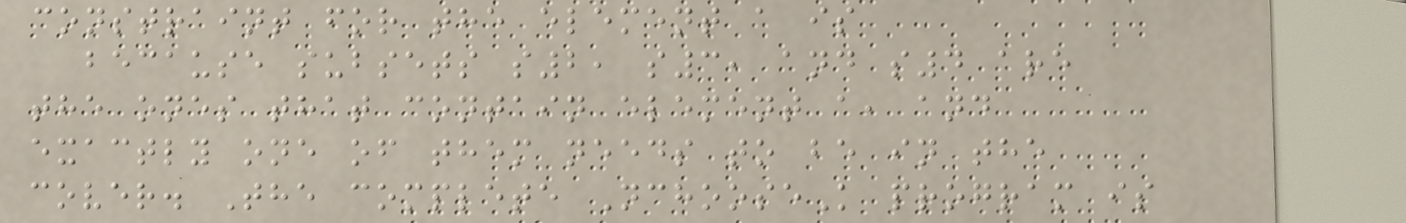constraint for the element a is
because subsets s2, s3, and s4 are
the ones that contain element a, and
exactly one of them needs to be in the
cover. The complete NchooseK program is
